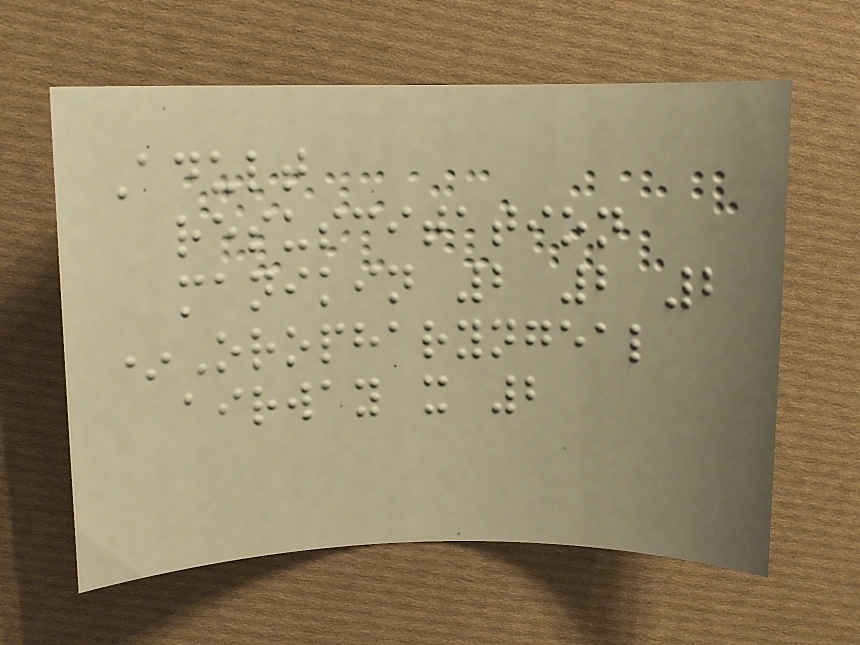Adult
resuscitation
manikin 2 2 2
*Oropharyngeal
airway x 2
